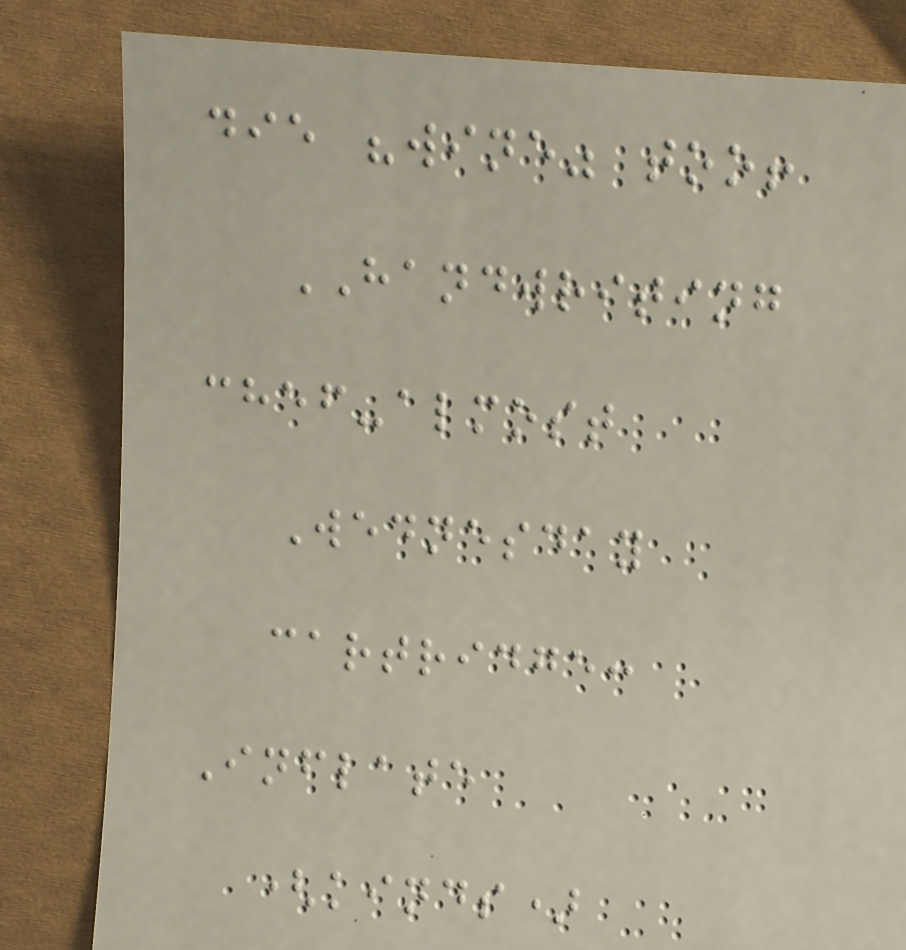die "wine" too!
HANDWRITING
chef-almost
Wednesday
cartridge:
Inflate
(kinds)
